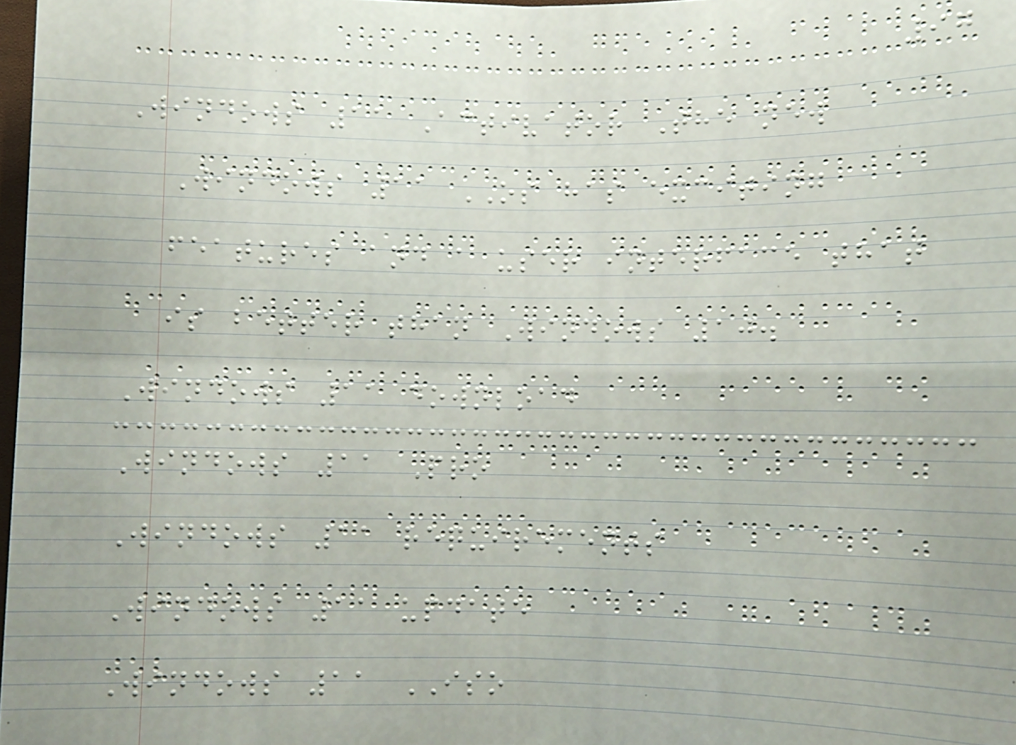97
Windows 11 Activator The new
Windows 11 OS has exciting
features and a user interface that
is better than Windows 10.
Windows 11 download
Windows 11 Pro
Windows 11 requirements
Windows 11 update
Windows 11 ISO
